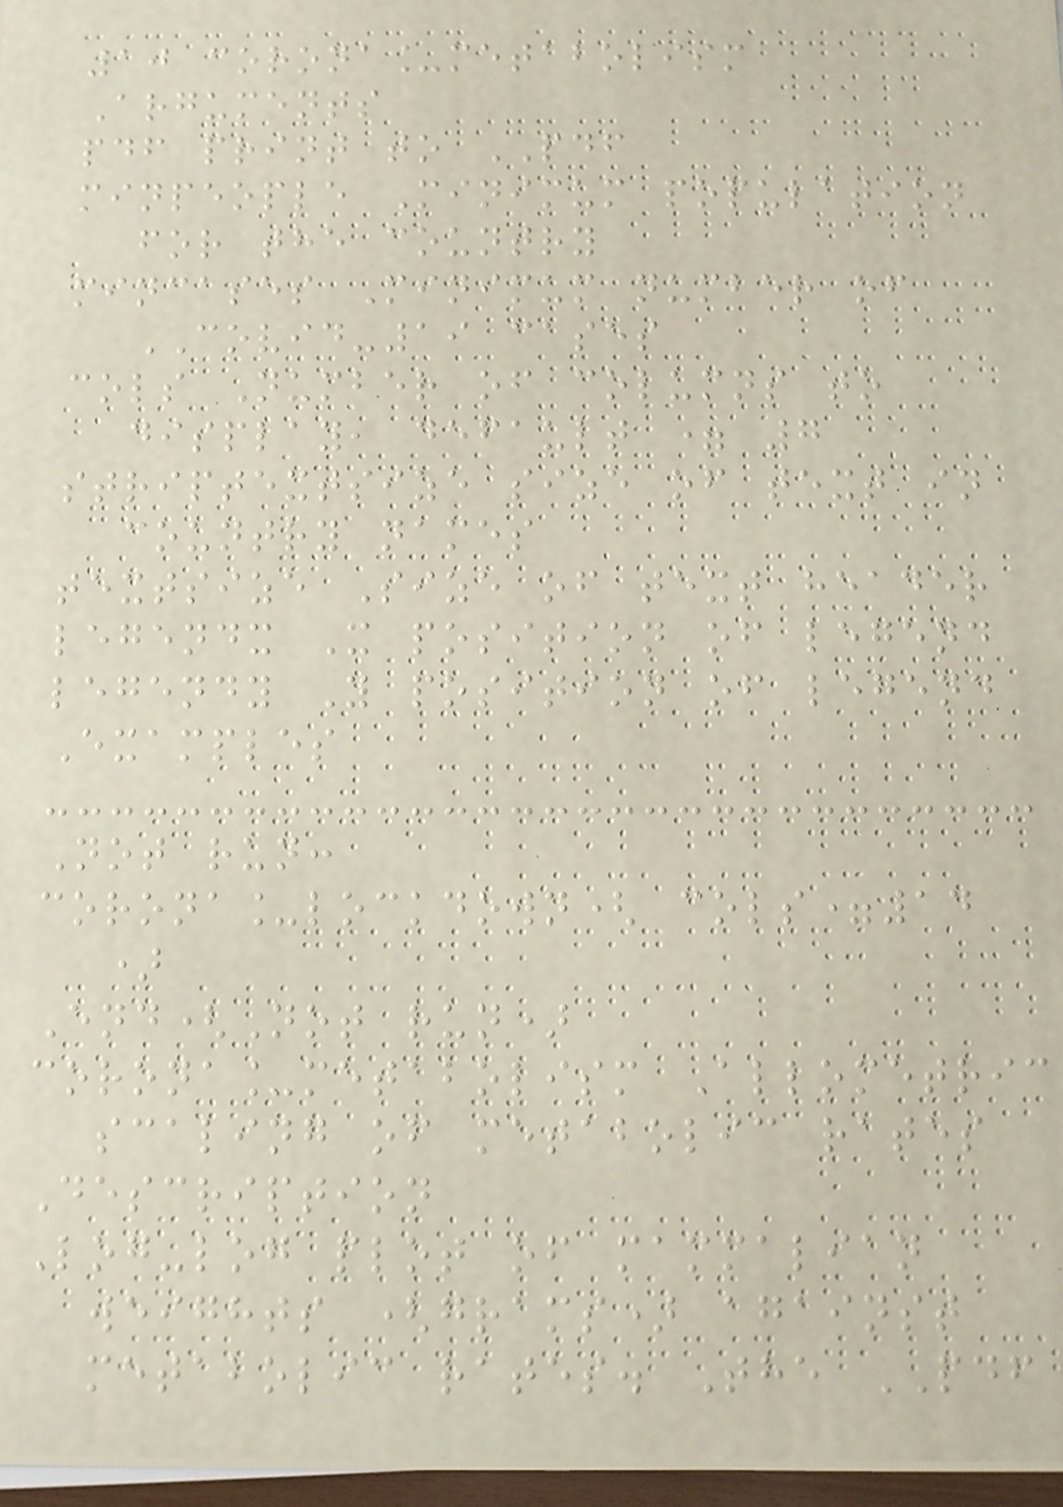10 corona_metabolism
Arguments
pdf print to PDF
minpeople Minimum population
for the country
mincases Minimum number of
COVID-19 cases
cols Number of columns to
display, default = 7
striptextsize size of text in
country names
textsize Size of text header
legendx X position of legend
legendy Y position of legend
Examples
Not run:
corona_lockdown( cols=14
)
End(Not run)
corona_metabolism Allometric
scaling of metabolic rates
Description
Log-log plot of mammalian
weights (grams) against
metabolic rates. The PDF
